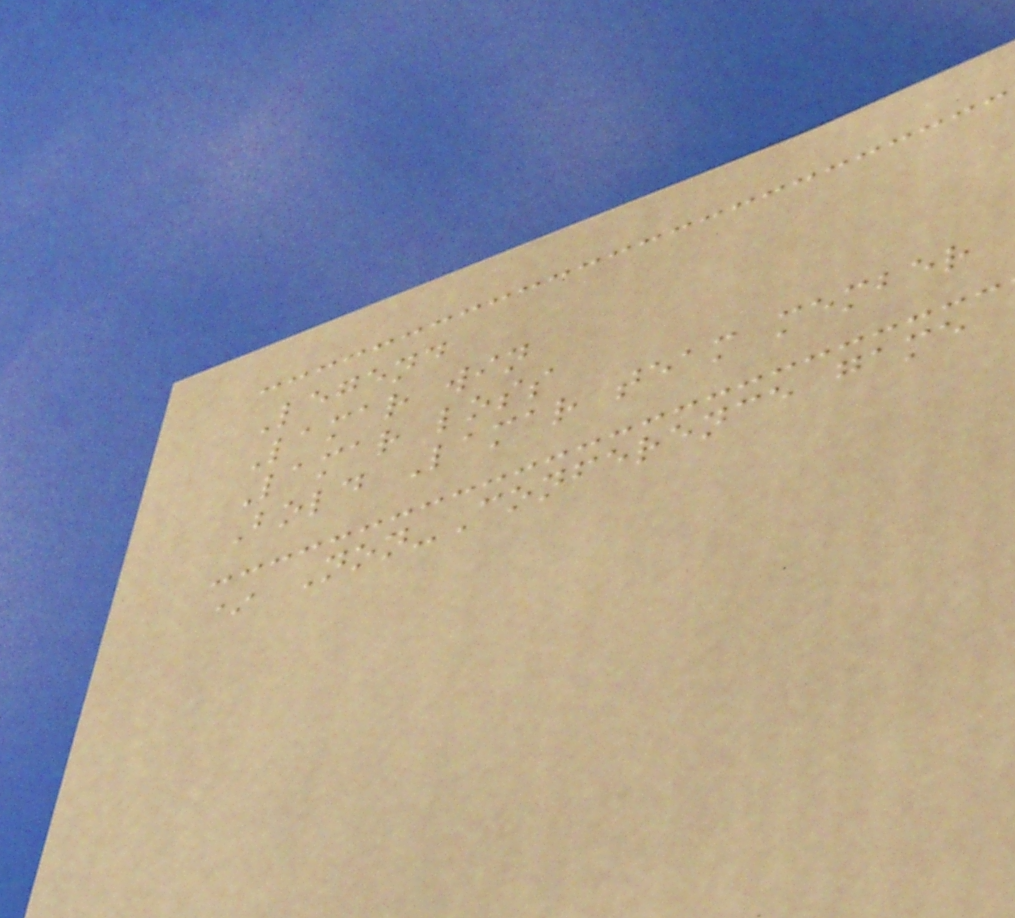Legend
Lamar win
Lamar loss
Bold Lamar team member
* Non-Conference game
